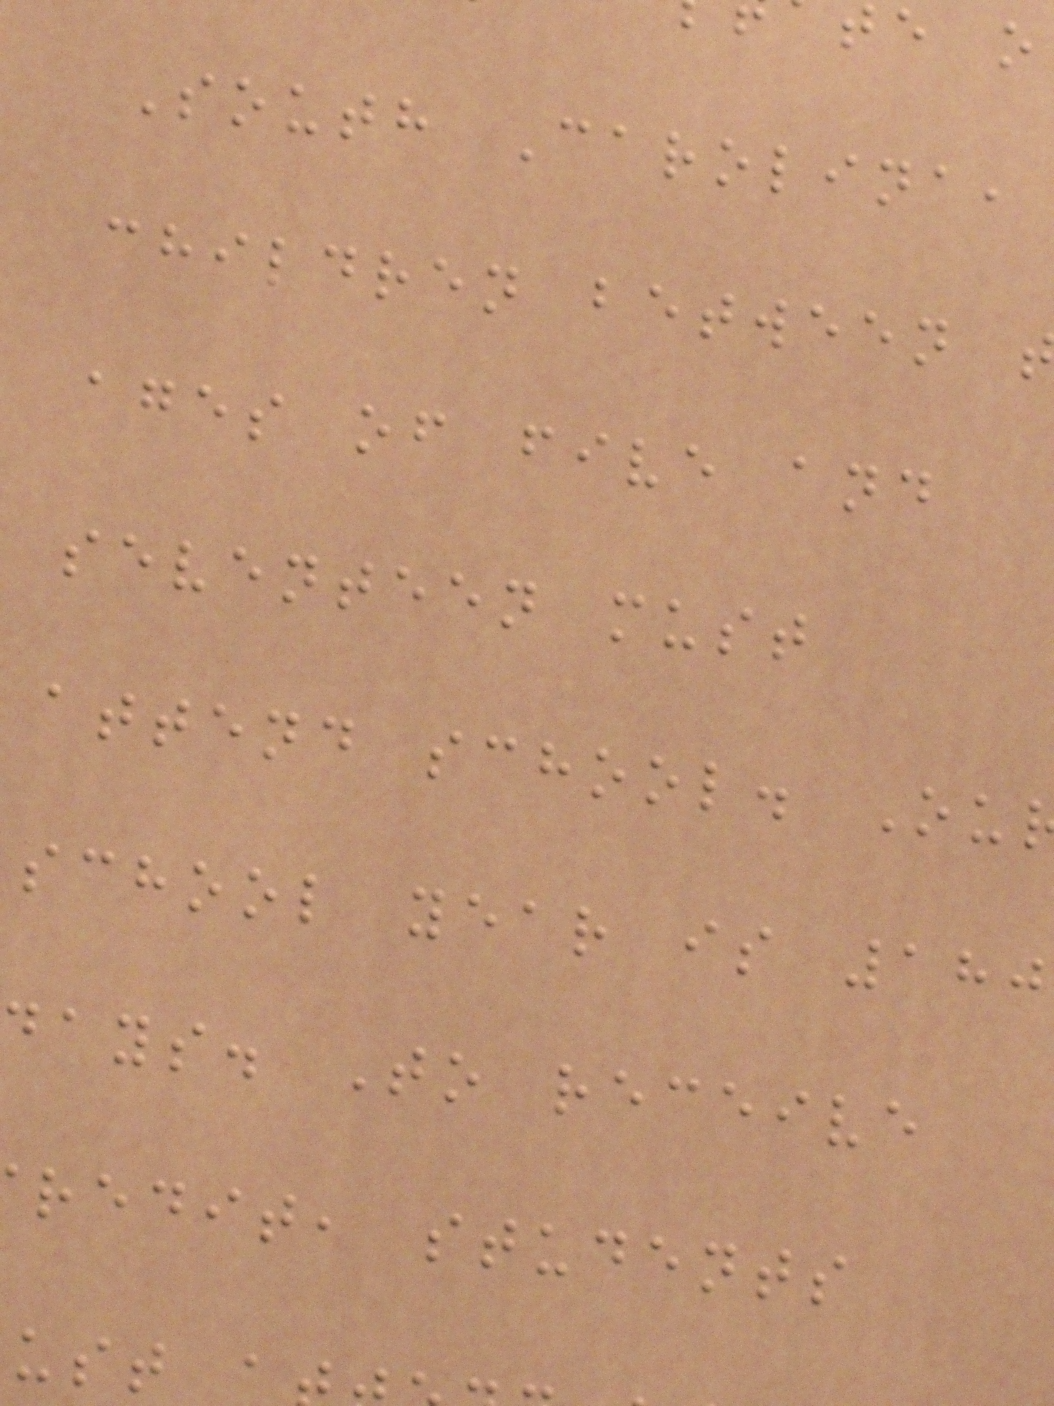South Carolina,
children between
ages of five and
seventeen must
attend school. Ou
school year is 180
days. To receive
redit, students
